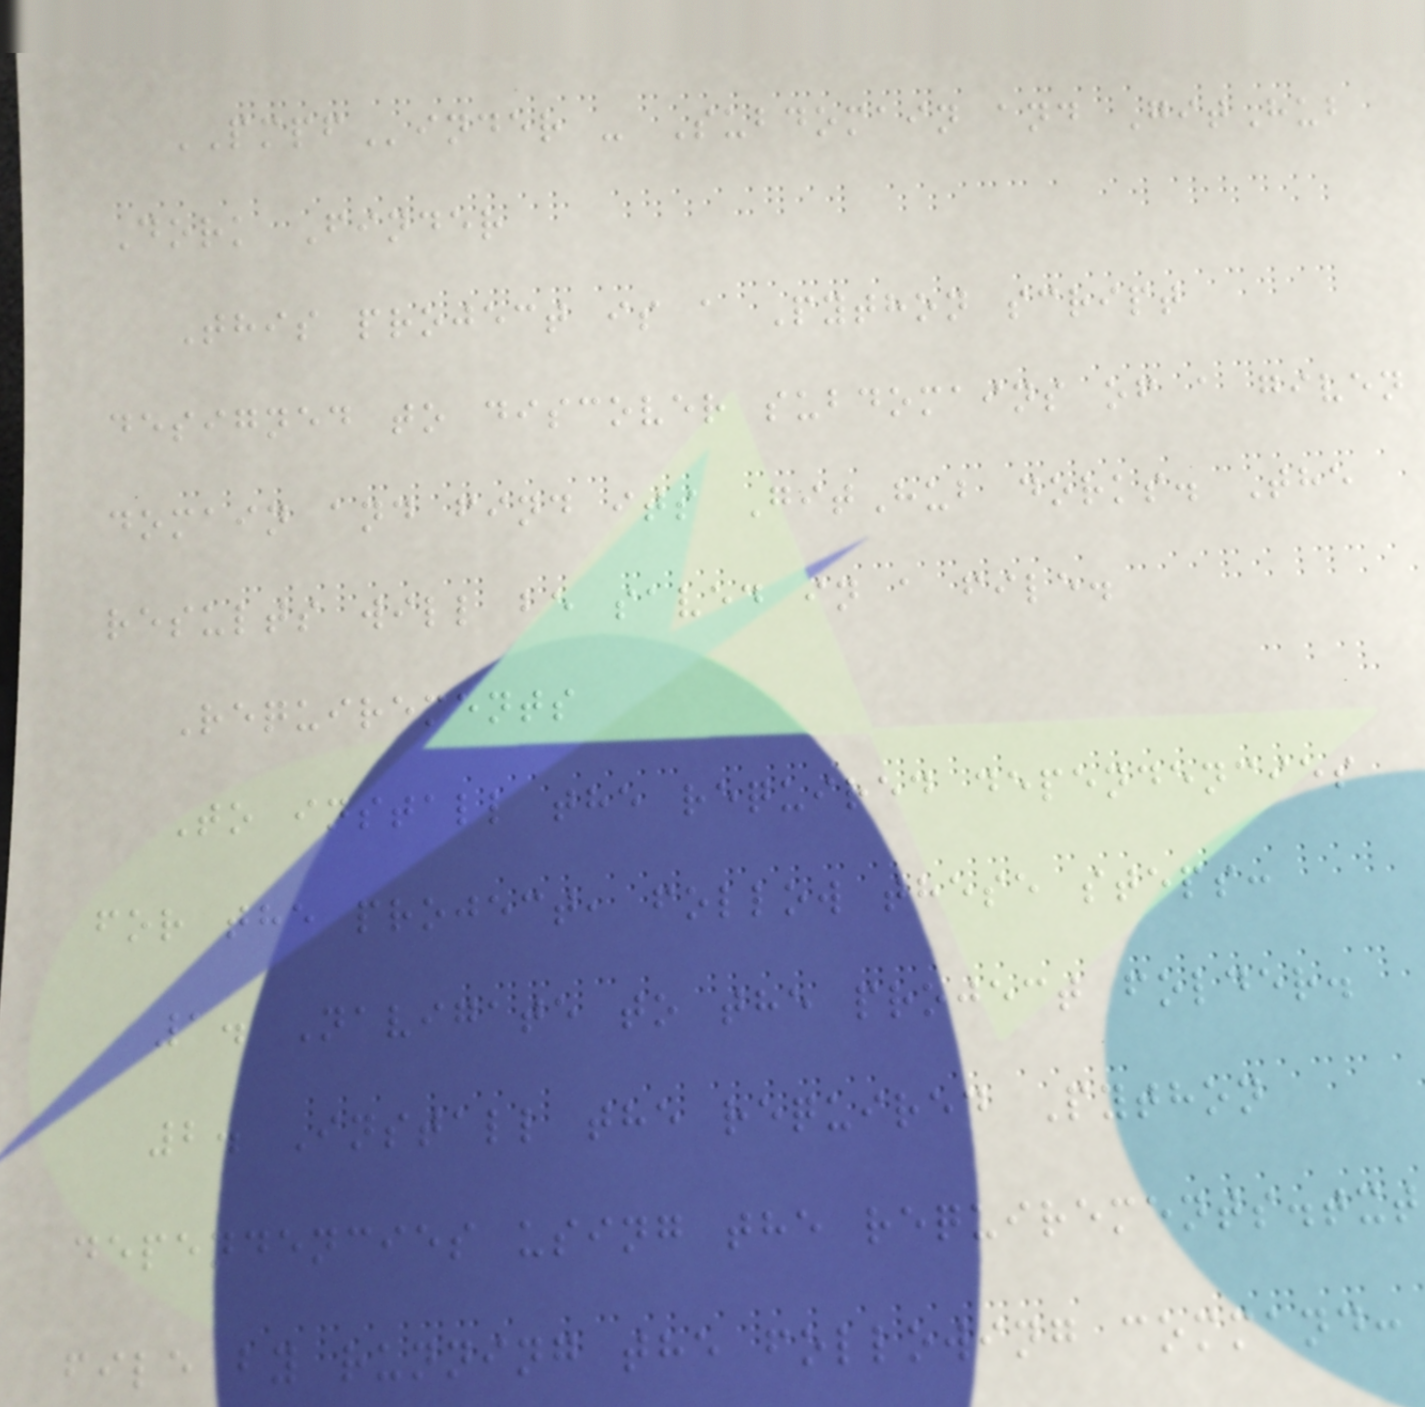PMPFinder - Subdomain and GitHub
Dork Finder
This project is a Python script
designed to discover subdomains of a given
domain and find its GitHub dorks. The
results will be saved in a file.
Requirements
To install the required dependencies
for the project, follow these steps:
1. Navigate to the project folder.
2. Install the required Python
dependencies using the requirements.txt
file by running the following command:
